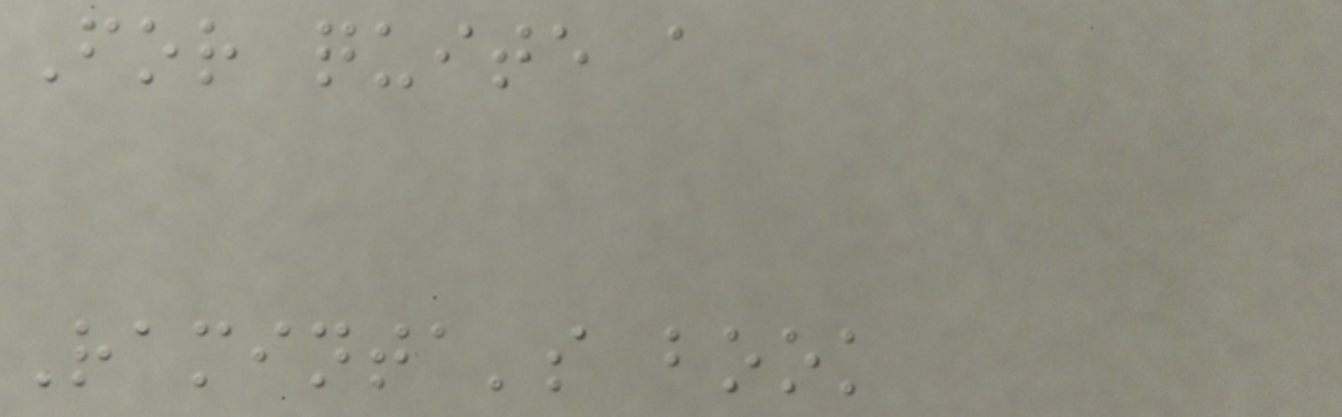For quite a
Raminta's book
